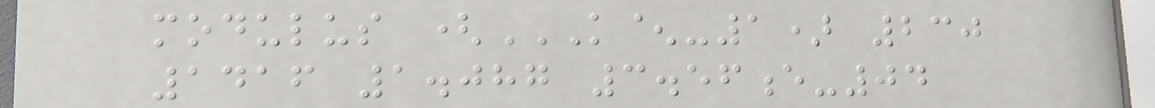modulus (K^-1) 230
1416 1.087 3.56E-04
